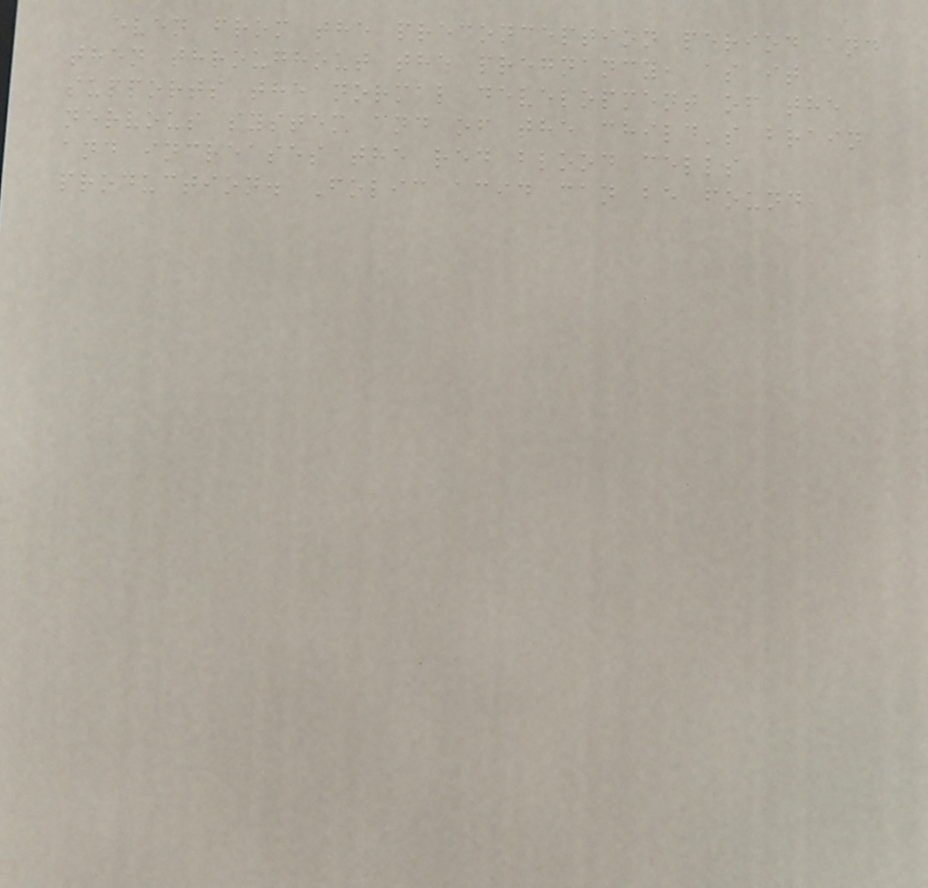even from the preconception period and
then throughout the pregnancy, as it
supports the normal development of the
nervous system and of the child's brain
and increases the red blood cells
production. Folic acid can be found,
